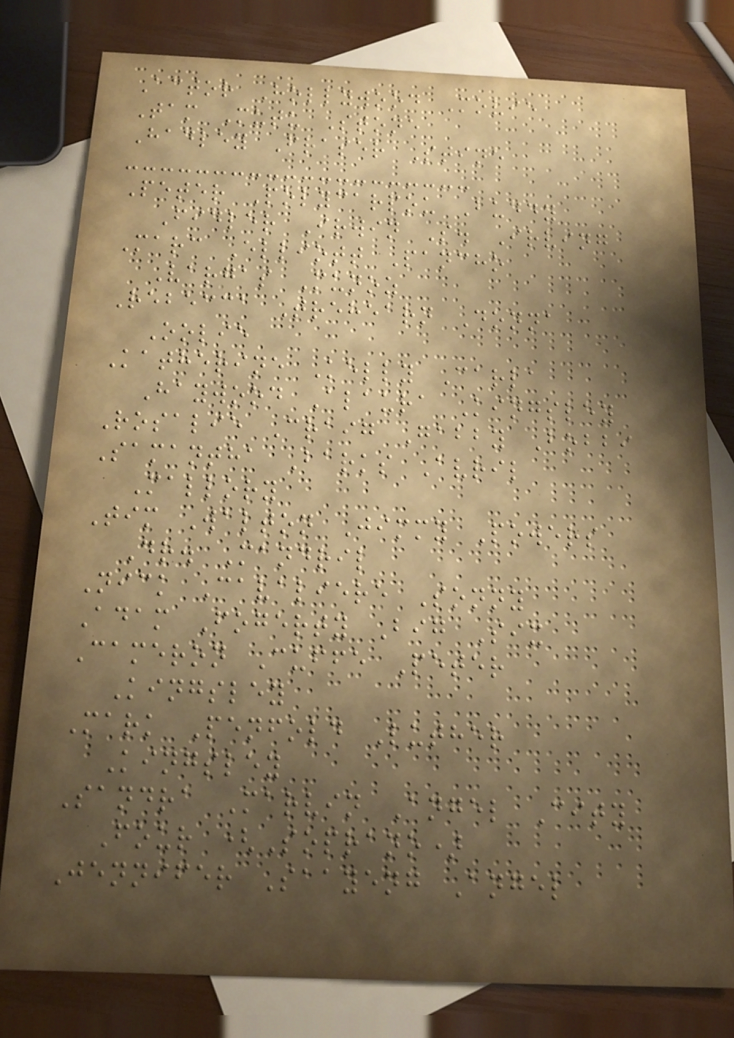Actor Hollywood Movie
Tam Mutu Stone
Hadley Fraser Stine
Peter Polycarpou Buddy
Fidler Irwin S. Irving
Marc Elliott Pancho
Vargas Munoz
Rebecca Trehearn Donna
Oolie
Katherine Kelly Carla
Haywood Alaura Kingsley
Rosalie Craig Gabby Bobbi
Samantha Barks Avril
Mallory
Tim Walton Jimmy Powers
Dr. Mandril
Nick Cavaliere Sonny
Adam Fogerty Big Six
Cameron Cuffe Peter
Kingsley
Mark Penfold Luther
Kingsley
Sandra Marvin Angel City
Four (Soprano)
Jennifer Saayeng Angel
